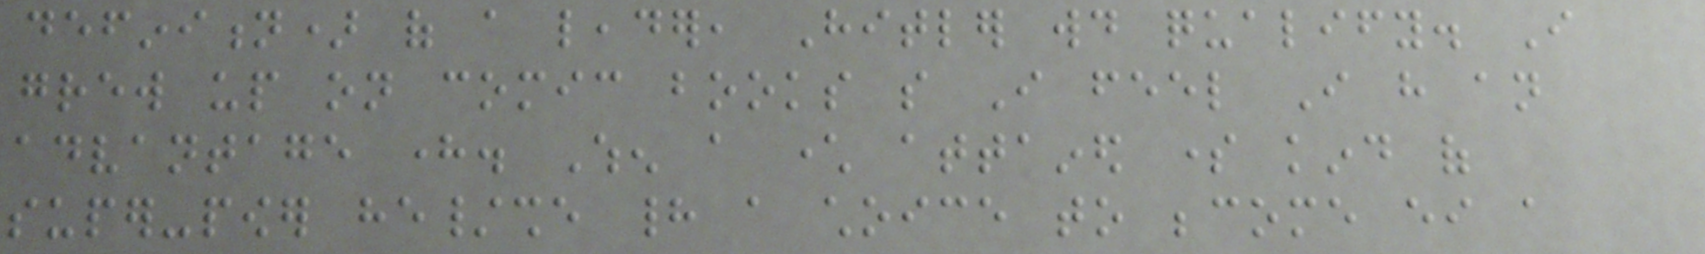definition) of a leader, Hitler would qualify. I
grew up on comic books so I feel I have an
advantage here. When a character attained some kind of
super-power he/she had a choice to become either a
